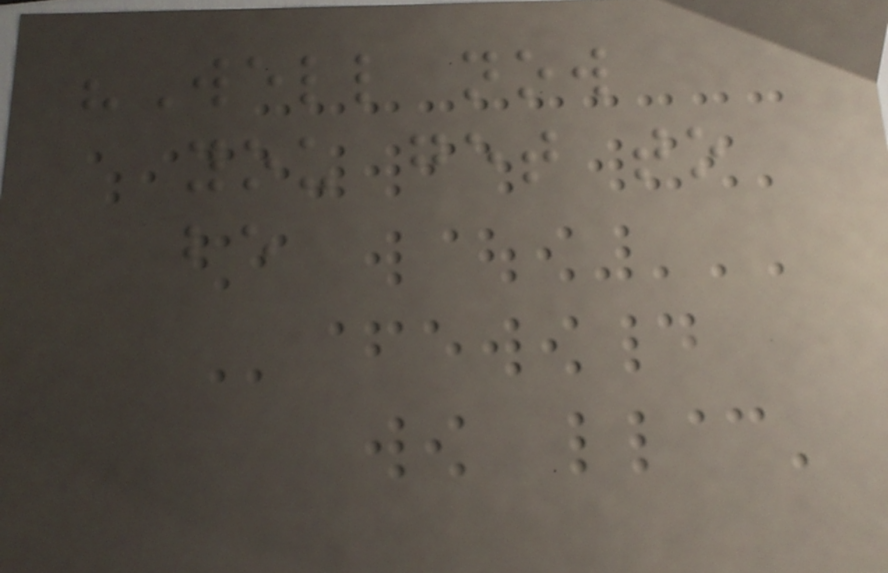"Well now
you get to
be
